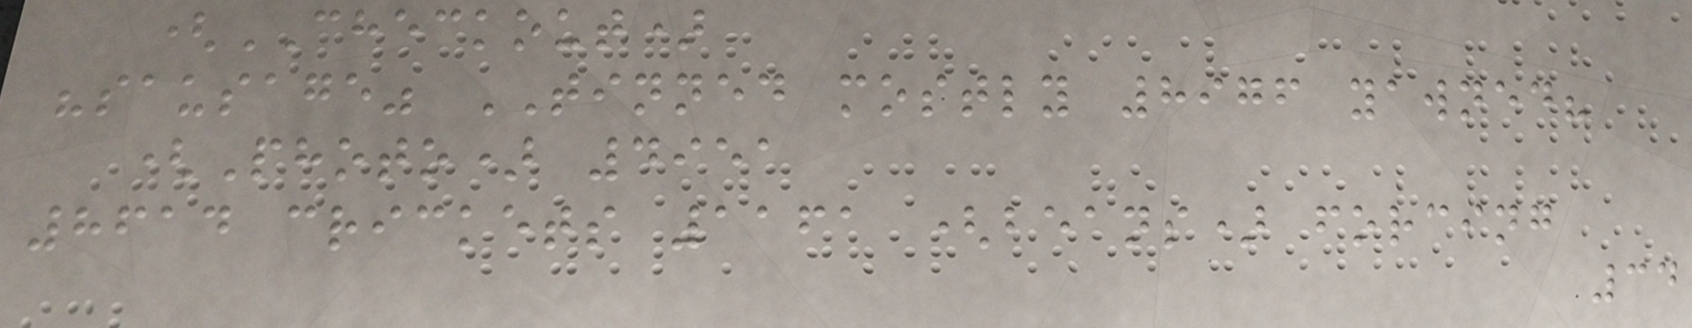(CHECKOUT)
"sausage" TINNED mostly 8976 yawned?
(Photo) 4951
8614 crickets 1161 (beans) forcing
34
